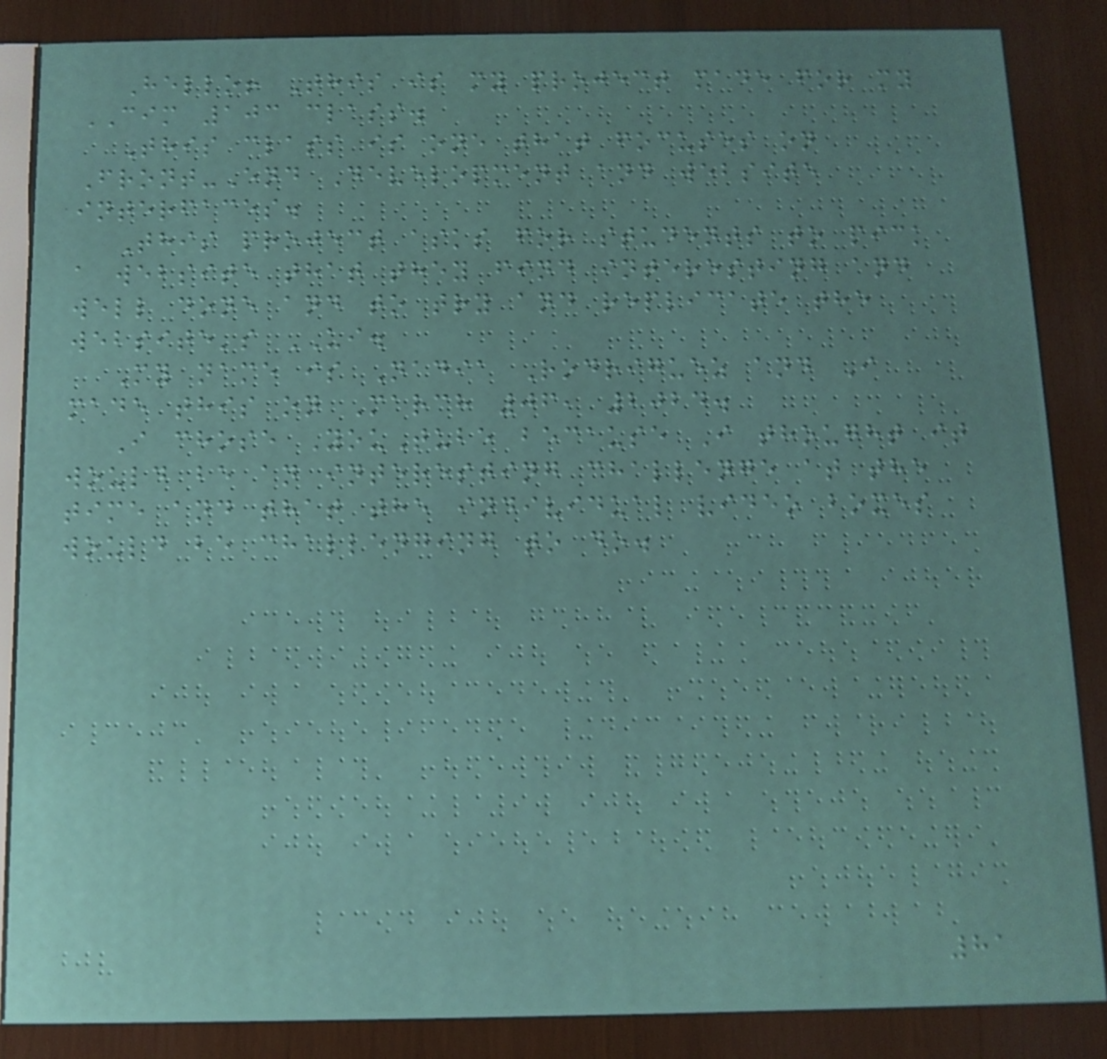Hello! This is my project made for my
CIM 103 class.
This class is one that focuses on
Front-End Development and website
interfaces.
This project asks for students to pick
a website that they find interesting and
well done and to try and replicate the
website's UI.
My name is Nadia Rodriguez and I
made this on March 06, 2024.
I chose YouTube because I thought it
would be an interesting challenge at the
time and that the individual video boxes
would be challenging to do.
81
